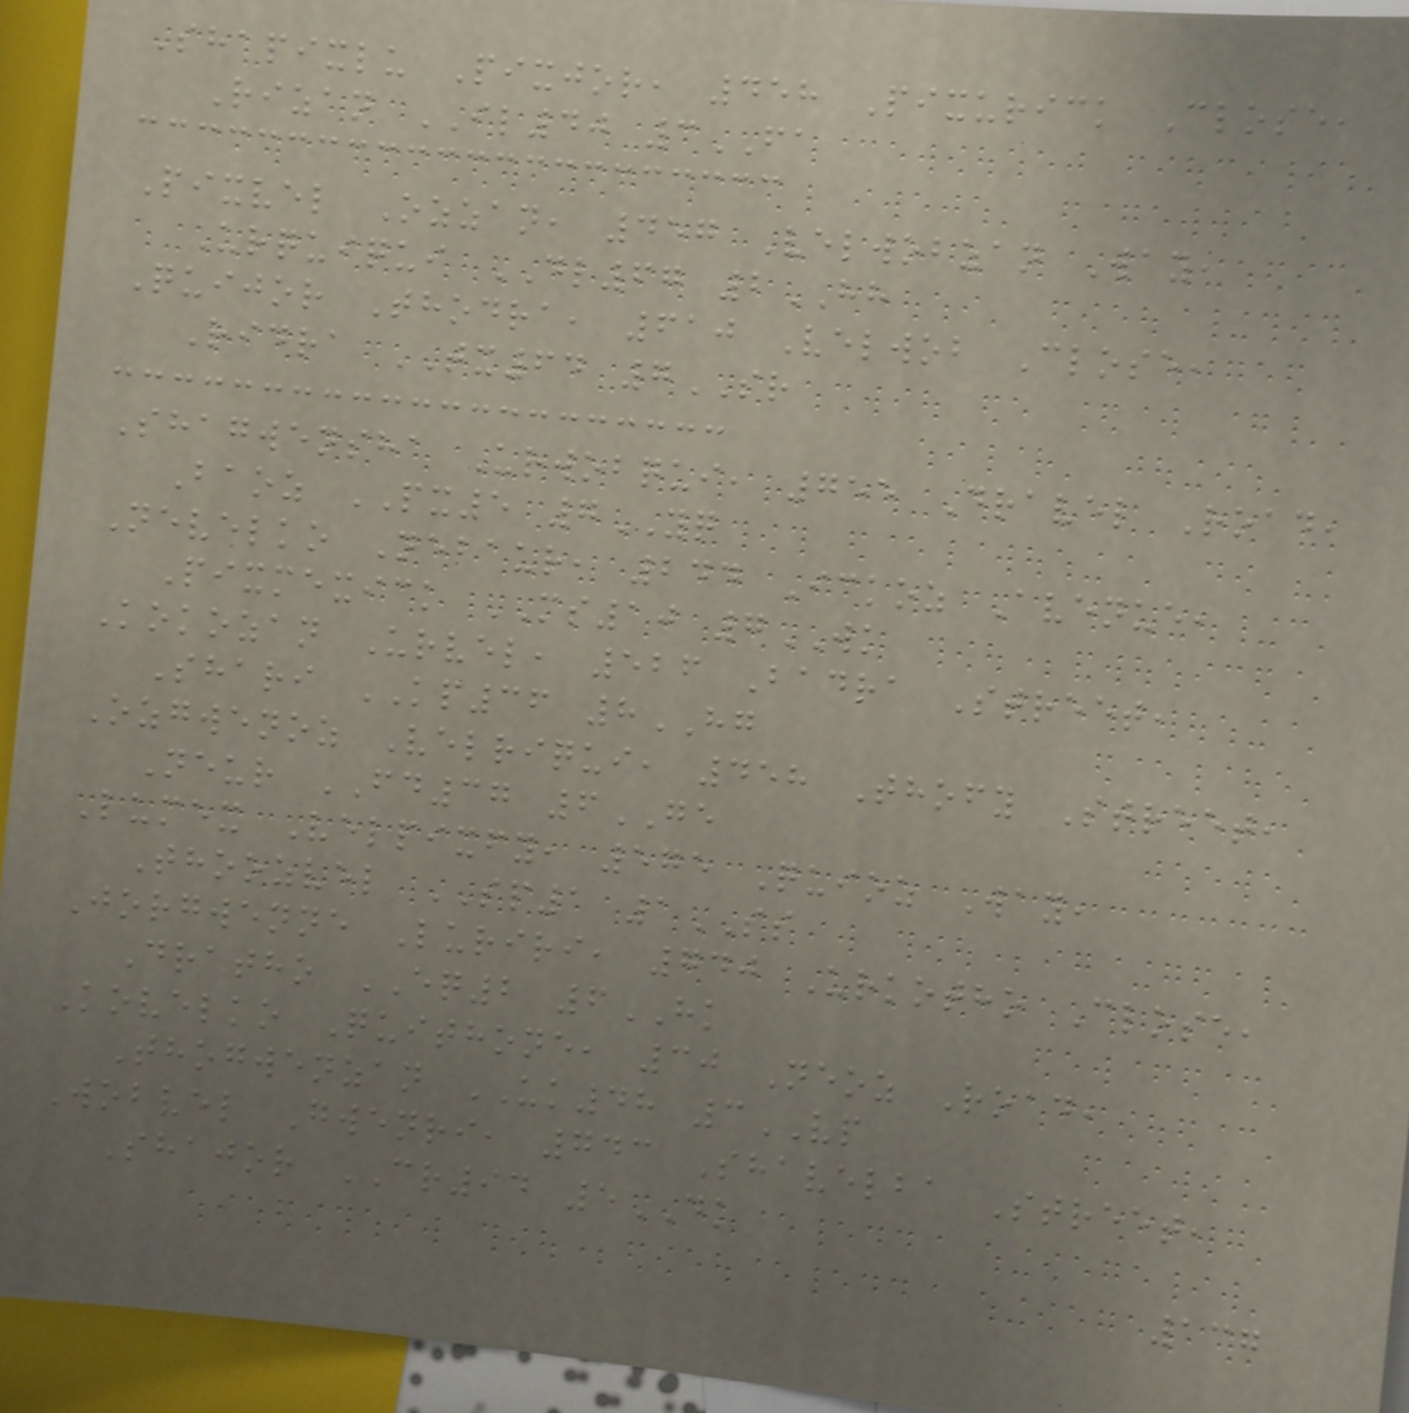Shapixlu Pixjor, 458 Pixurick Close,
Rizan IL40 3FA
Pixvel Ozzan, 457 Velwobzan Way,
Urquiqui DL67 2HH
Quijor Thodra, 610 Velwob Close,
Ridra TX64 7SR
Shagwensha Urwobqui, 755 Dravel Road,
Baoz PX5 7YQ
Nevelko Nebaur, 244 Ickoz Avenue,
Pixmexick MS10 7WK
Kokozan Urvel, 526 Badra Street,
Shari KP36 8HG
Ozgwenoz Velriqui, 458 Thofy Street,
Neur FD37 6GE
Lumex Velpixfy, 575 Quioz Way,
Thoozvel SP1 1SS
Jorgwenne Luriri, 740 Urkotho Close,
Dratho EQ2 6HK
Kovelko Quithone, 30 Neoz Road,
Thogwenzan UK48 3VP
Wobvel Gwenri, 743 Shavelba Street,
Shajor CR94 5DK
137
